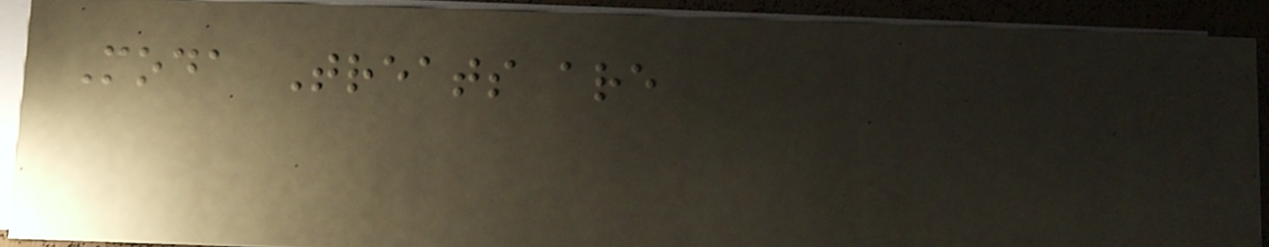Moda Treats are
